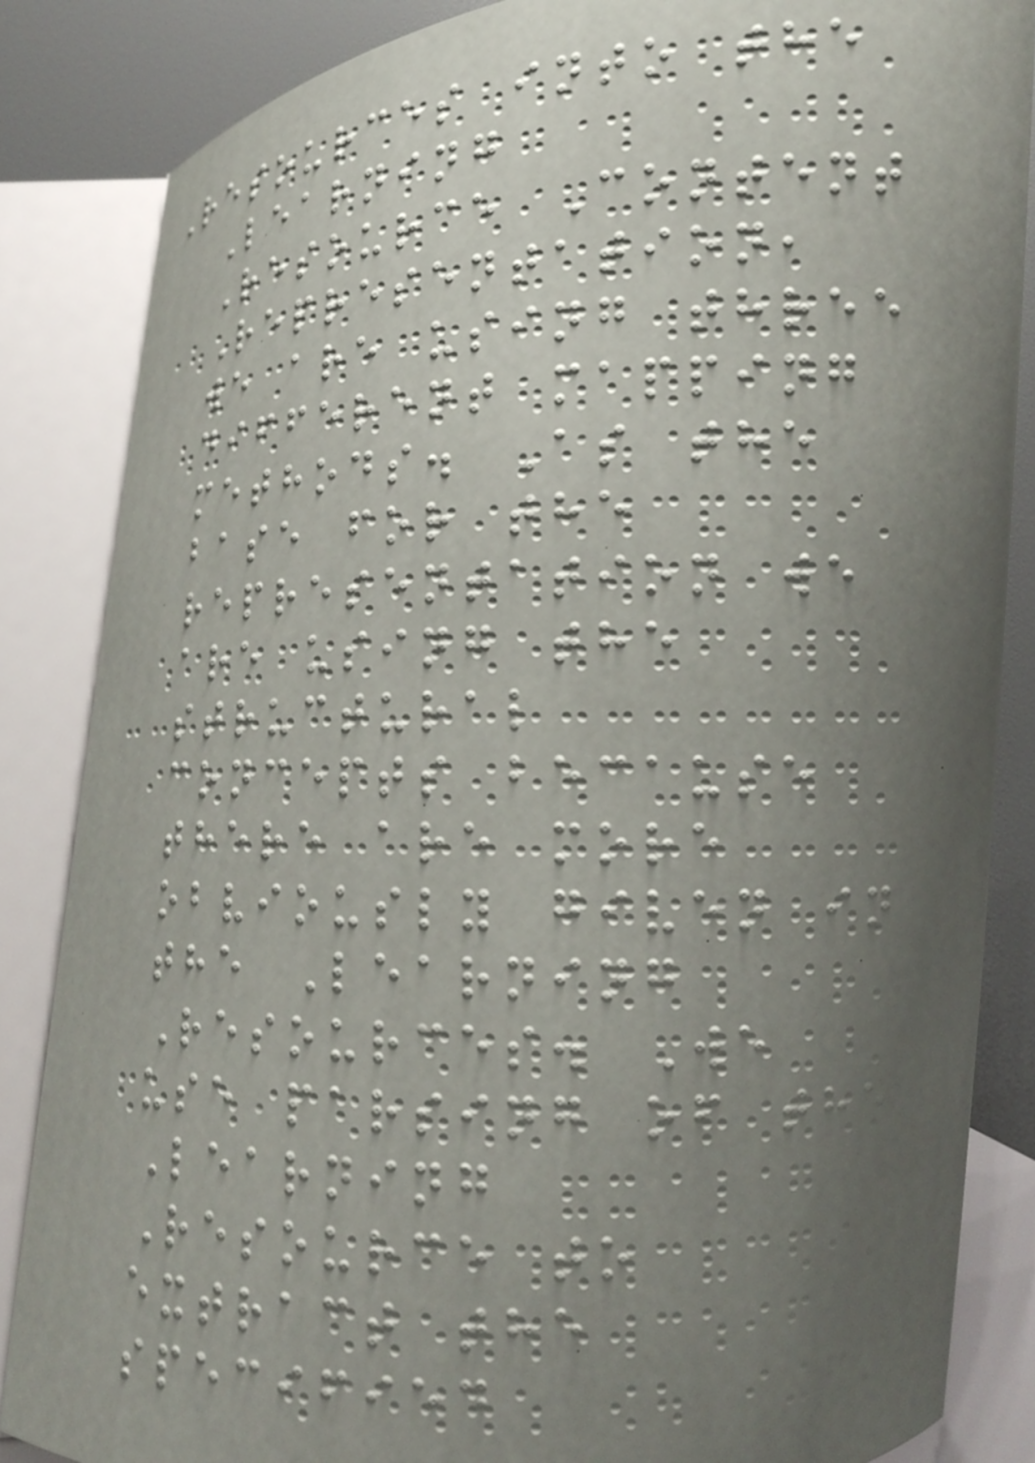Resources into the
Learning
Resource Content
Representation,
we are using three
different mapping
methods. As the
base for the
representation we
are using the
structural
concepts because
there are more
obviously given in
the Learning
Resources. We
use parsing of the
Learning
Resource to
extract the
specified
